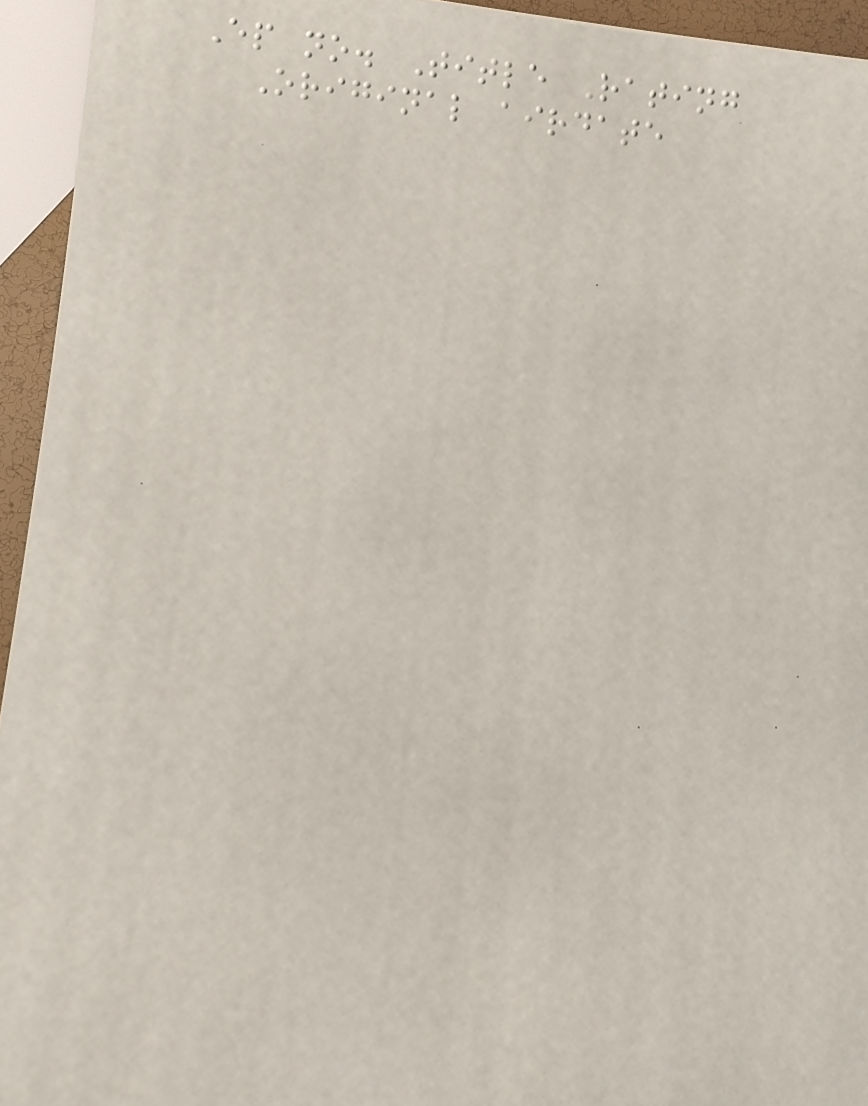Ep no. Title Rating
Original airdate
